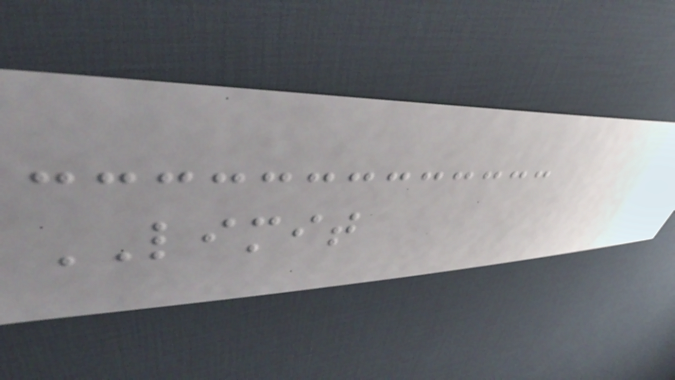LIMIT
